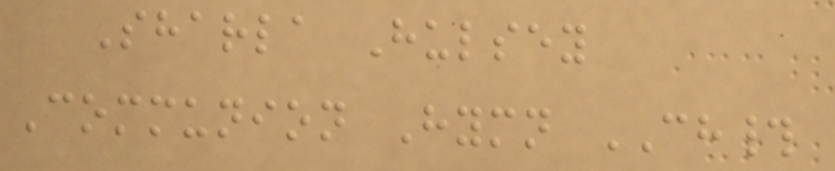Sharla Hulsey
Communion Hymn CH#
